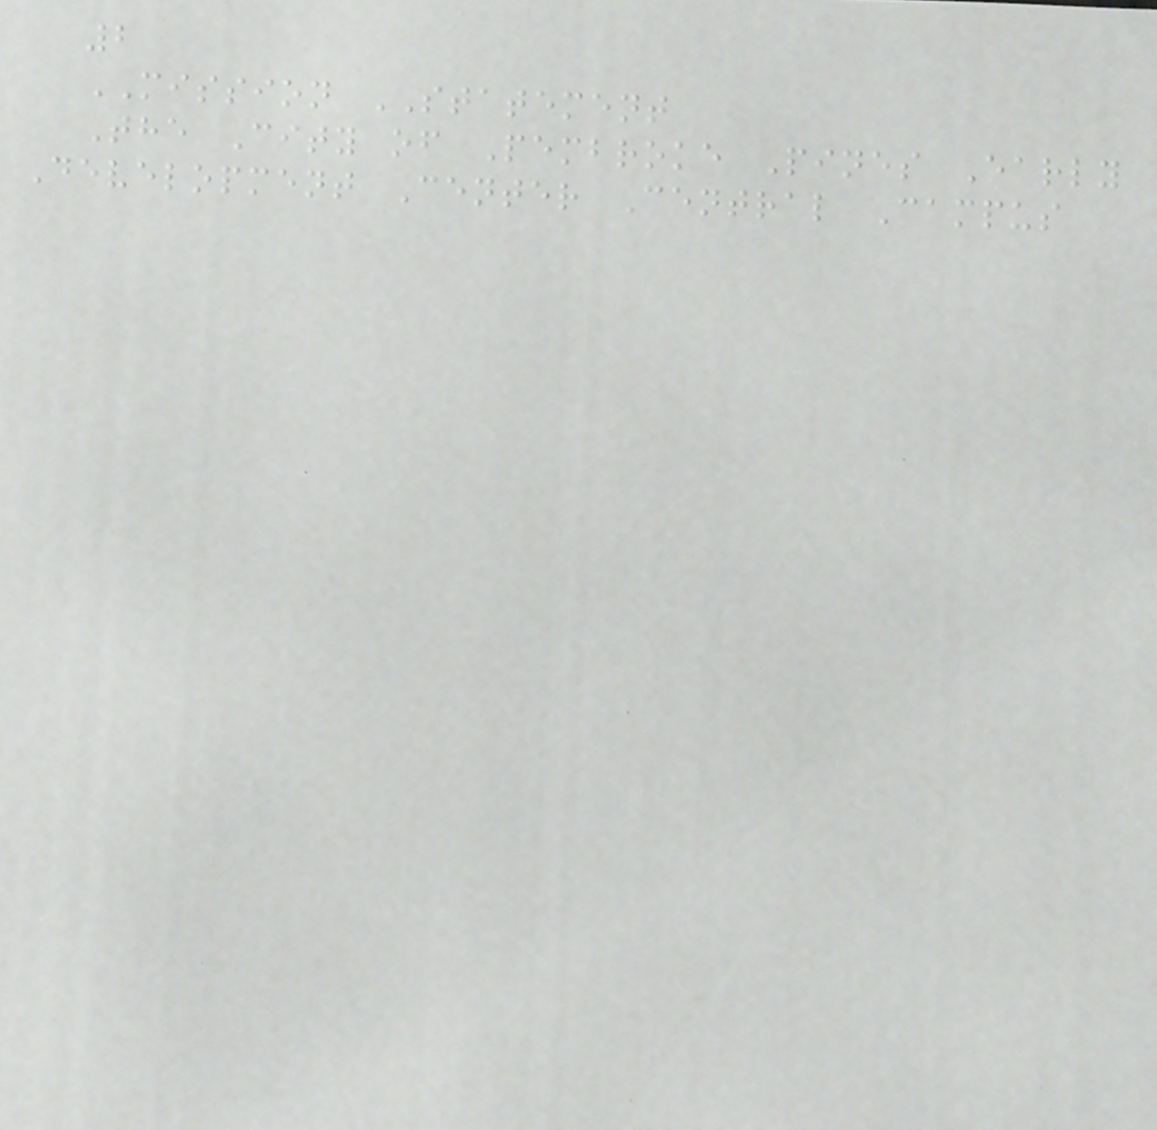2
MISSION STATEMENT
The City of Pembroke Pines Early
Development Center Central Campus
